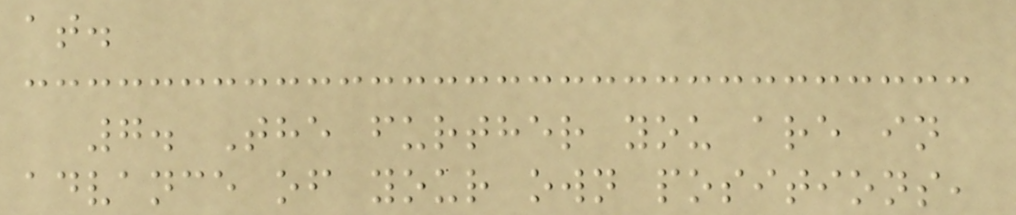at.
7. The further you are in
advance of your own positions,
